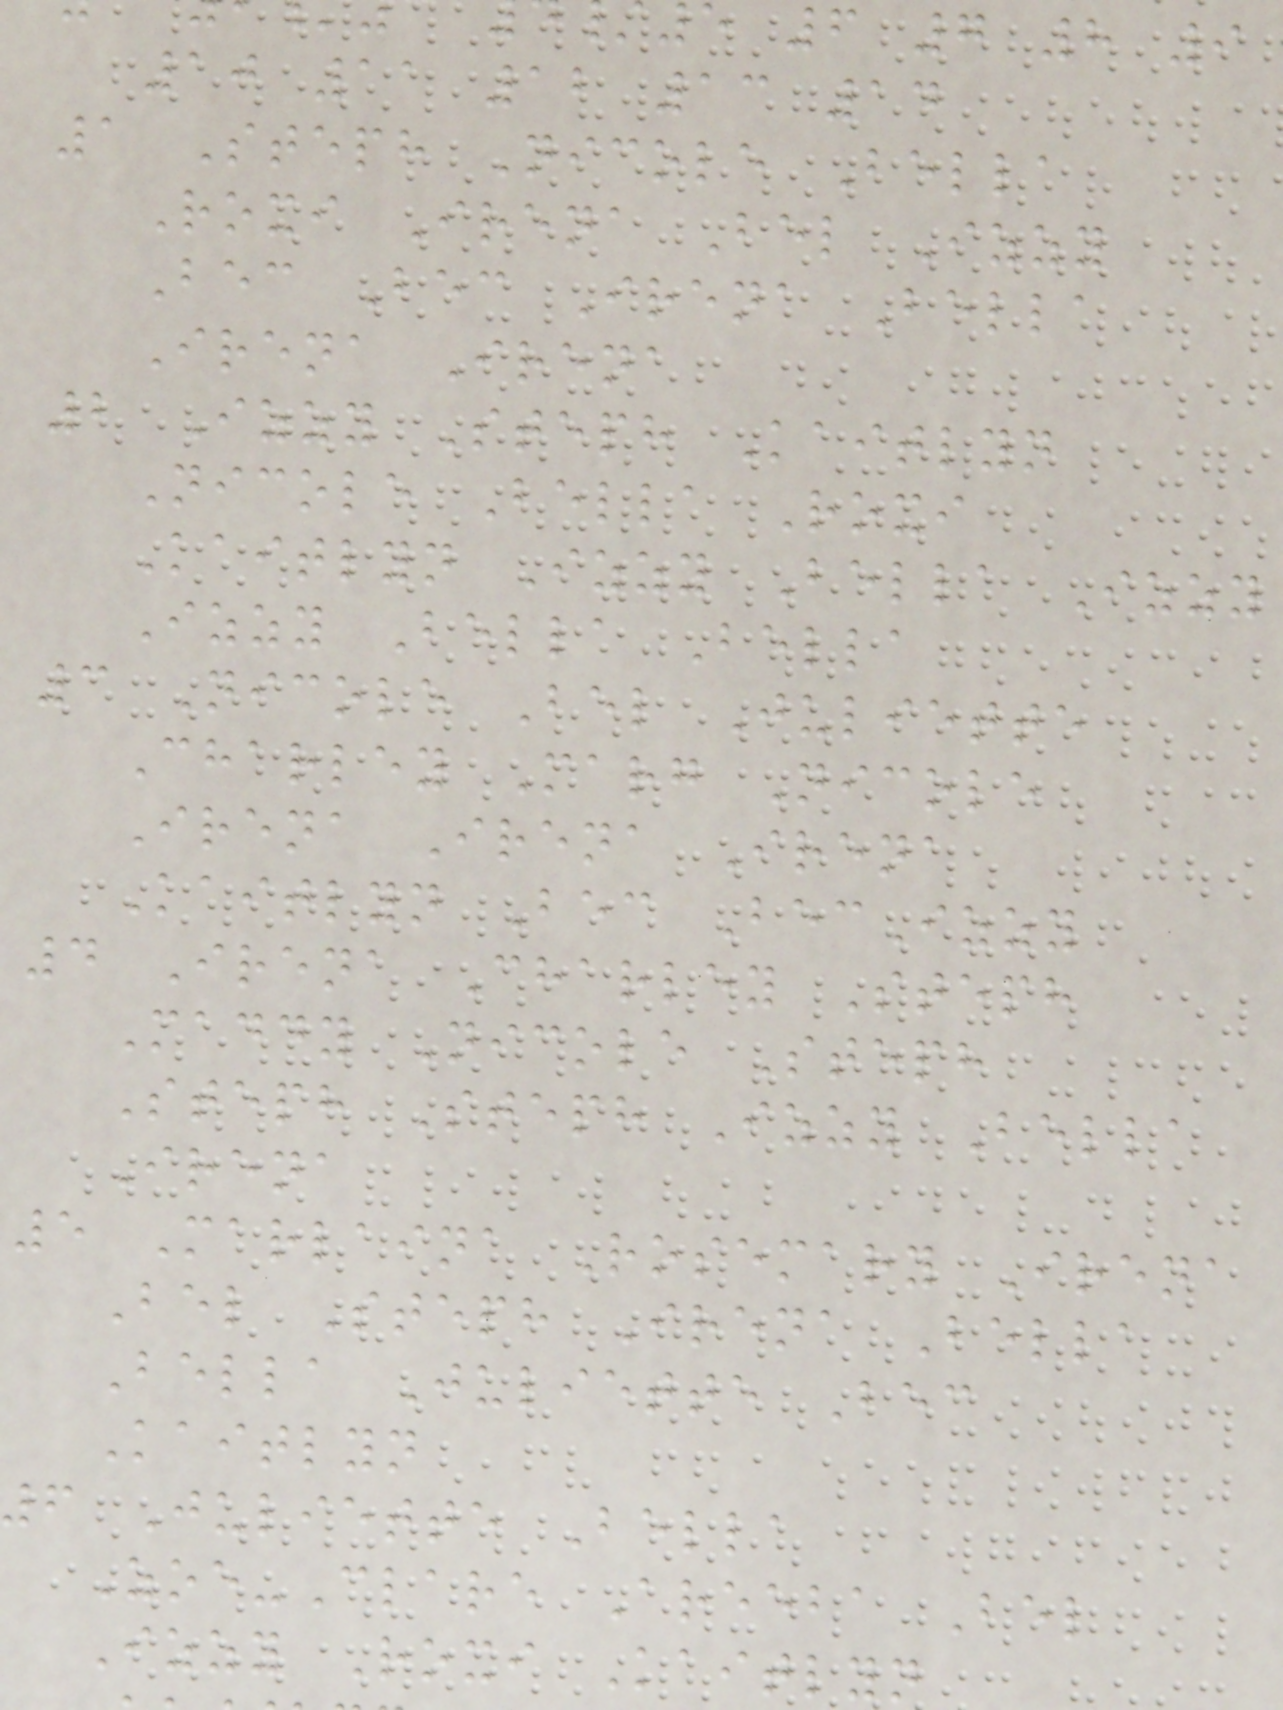e 6 7 8 9
10 11 12 13 14
1 Steph Nicole Bella
Roxi Irena Bel Izzy
Bec Bec Irena Bella
Irena Irena
2 Izzy Steph Kaitlyn
Nicole Bella Roxi
Kaitlyn Izzy Bella Izzy
Izzy Bella Bella
3 Nicole Bel Juliette
Charley Marg Nicole
Irena Irena Irena
Kaitlyn Bec BecIzzy
4 Irena Charley Steph
Maddy Nicole Steph
Steph Steph Izzy Bella
Irena
5 Marlaina Rosemary Irena
Bel Steph Irena Bella
Bella Juliette Bec
Kaitlyn
f Juliette Bella
Zoe-Clare Areeba Bel
Izzy Roxi Kaitlyn
